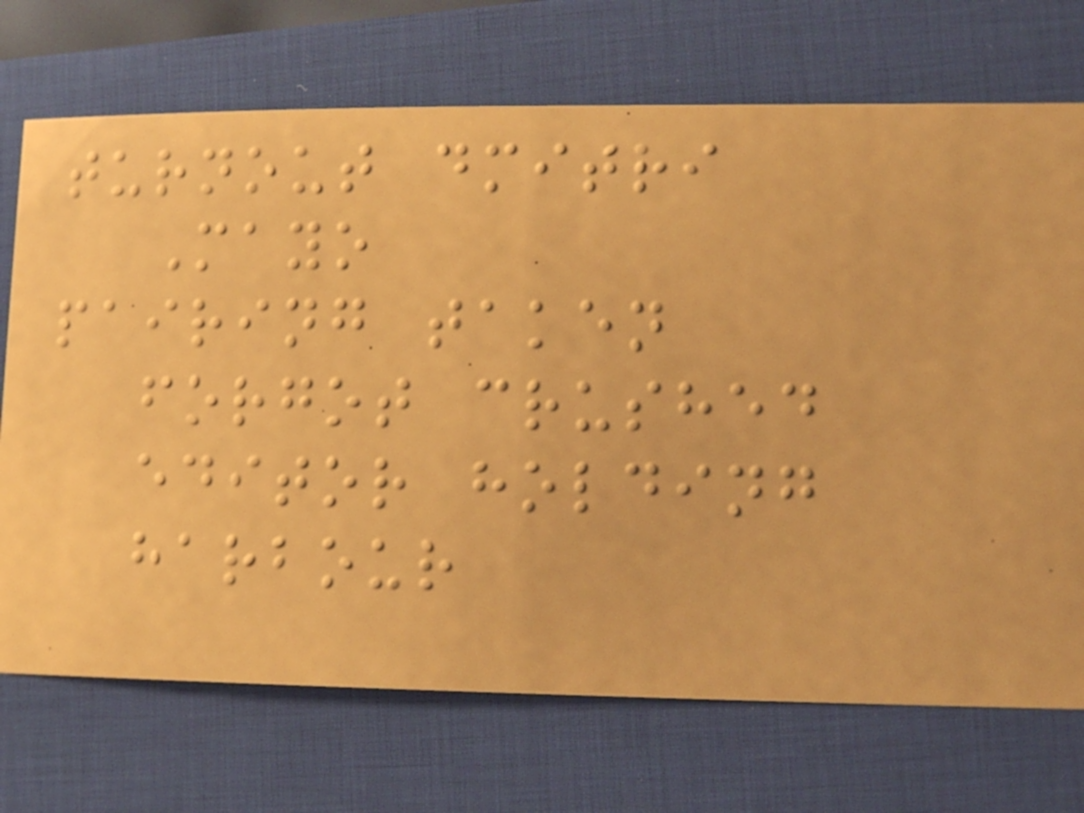turnout dmitri
Mayo
pairing taken
forgot crushed
editor holding
harbour
